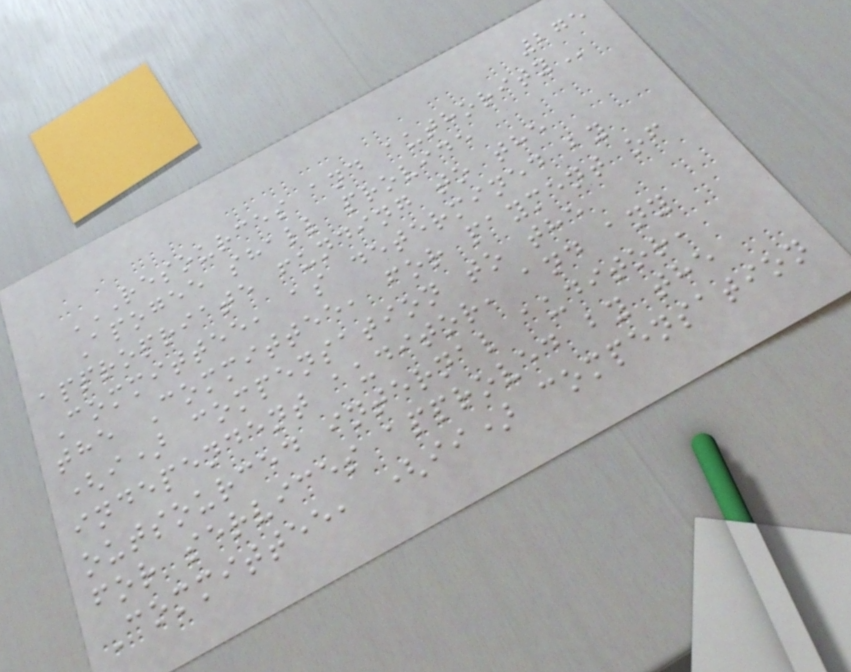275
RESOURCES AND AUTHORITY
Apogee shall provide
appropriate funding to the
Committee, as determined by
the Committee, for payment of
(i) compensation to the
independent auditor, and any
outsourced internal auditor,
for services approved by the
Committee, (ii) compensation
